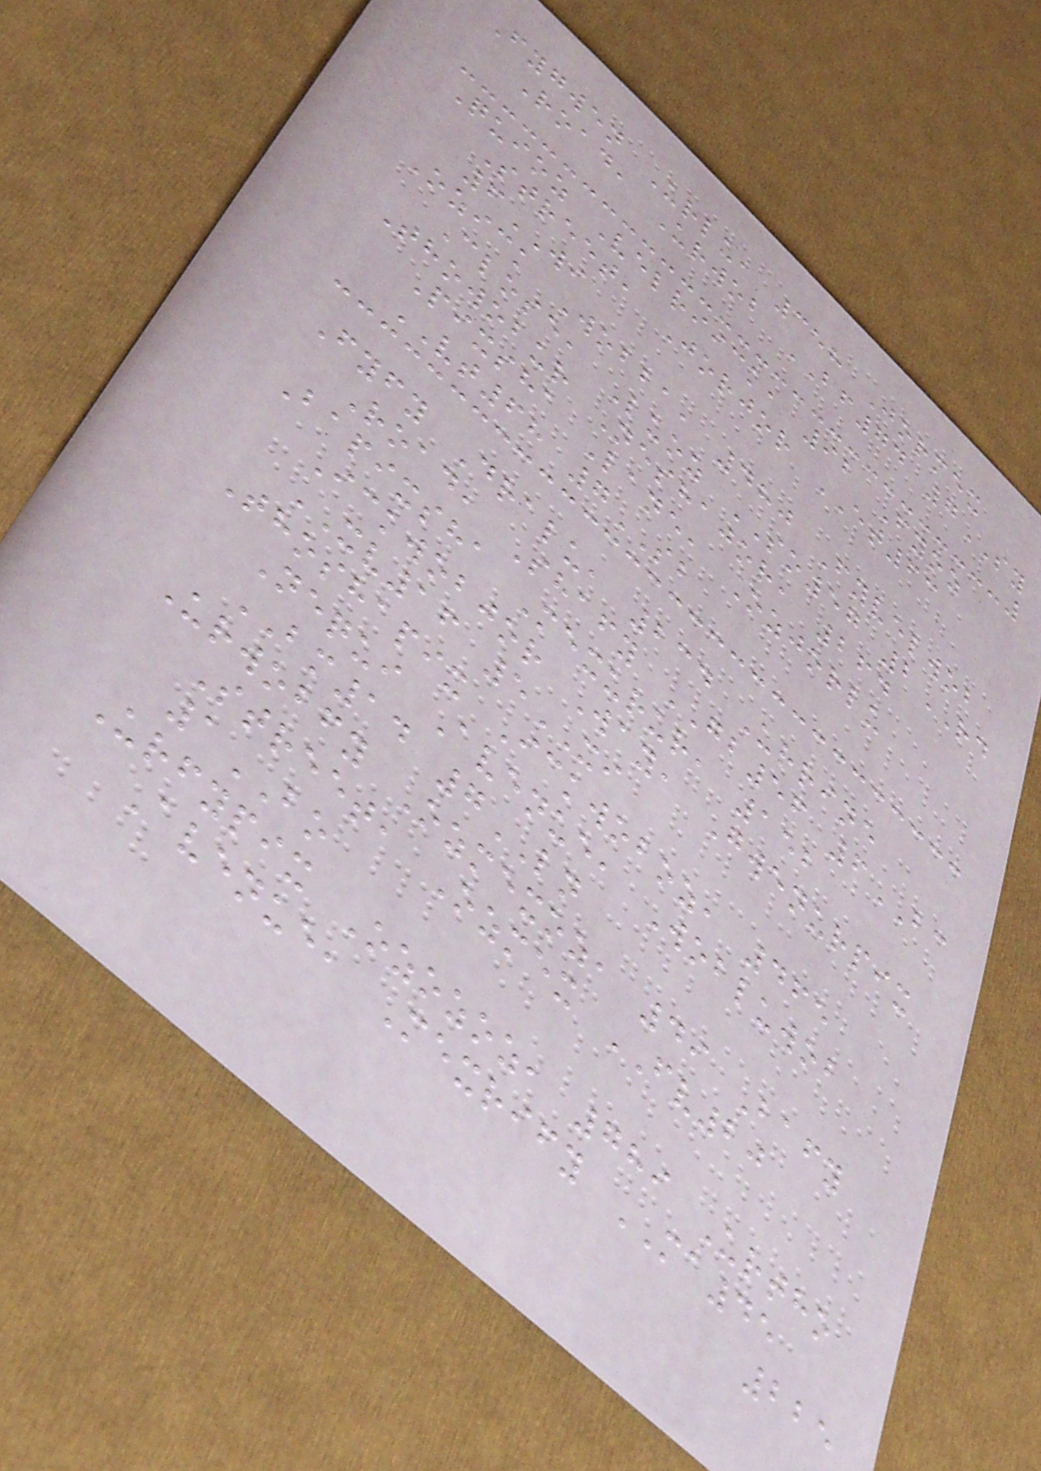Fygwen Urlu, 358 Jormex
Road, Urwob BF74 7SY
Quioz Velriick, 92 Fyoz
Street, Jorjor ET63
6WI
Ozick Wobba, 480 Fyvelwob
Close, Luoz SO57 2RD
Thowobur Neshajor, 264
Pixsha Lane, Ozjorlu
VT68 7SB
Fyfy Dralu, 234 Urrine
Road, Shafy GB56 6BC
Bapixsha Mexurur, 152
Ickwobjor Way, Gwenurpix
XV16 5XI
Thoshapix Ickwoboz, 465
Nequi Avenue, Wobluwob
BM14 7LN
Urwobfy Ozmexoz, 49 Bafy
Street, Ozmex FV20
1BO
Urfypix Ozozoz, 789 Urtho
Avenue, Mexrify MA45
225
